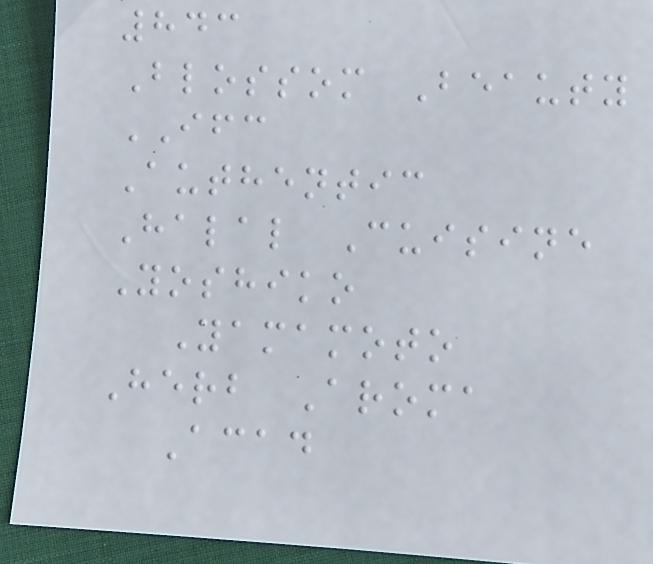843
Blossom Beauty
IFC
Authentic
Halal Cuisine
Yoshiko
Yamamoto
Herb Aroma
Acad
